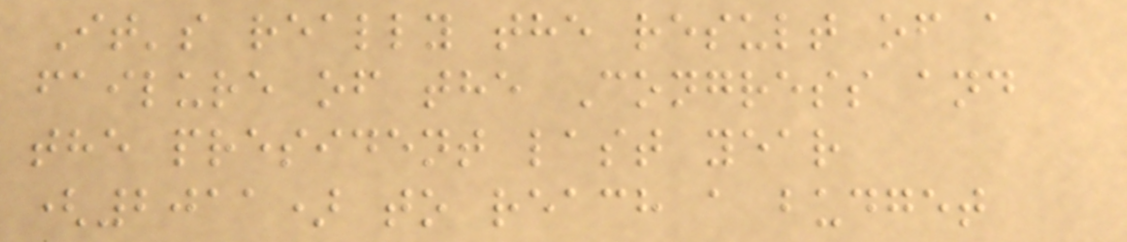It's really the result of a
failure of the Congress and
the president last year
(2011) to reach a budget
